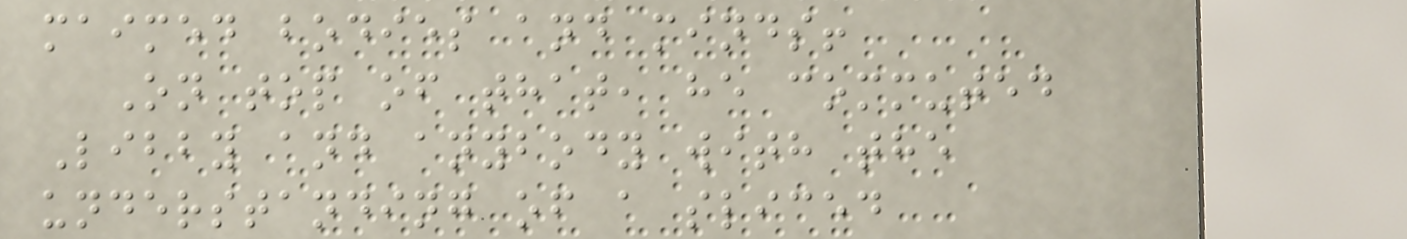maimed bodies and minds!
On top of that, he commuted
Libby and anybody with the
understanding of a sliced
